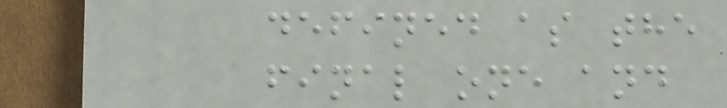defined as the
final one and
